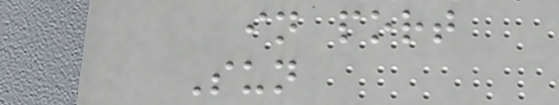in port
Sun
